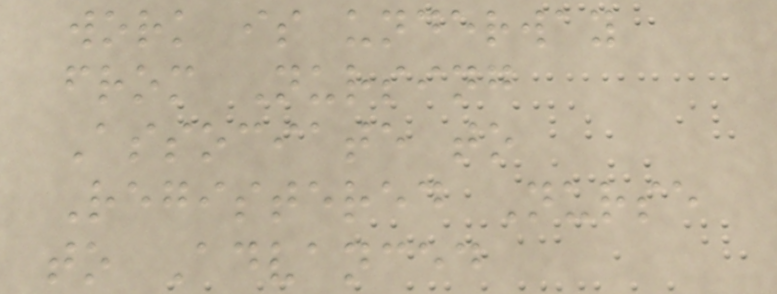work is underway
from Nursing
Associate to
Registered Nurse
to Advanced
